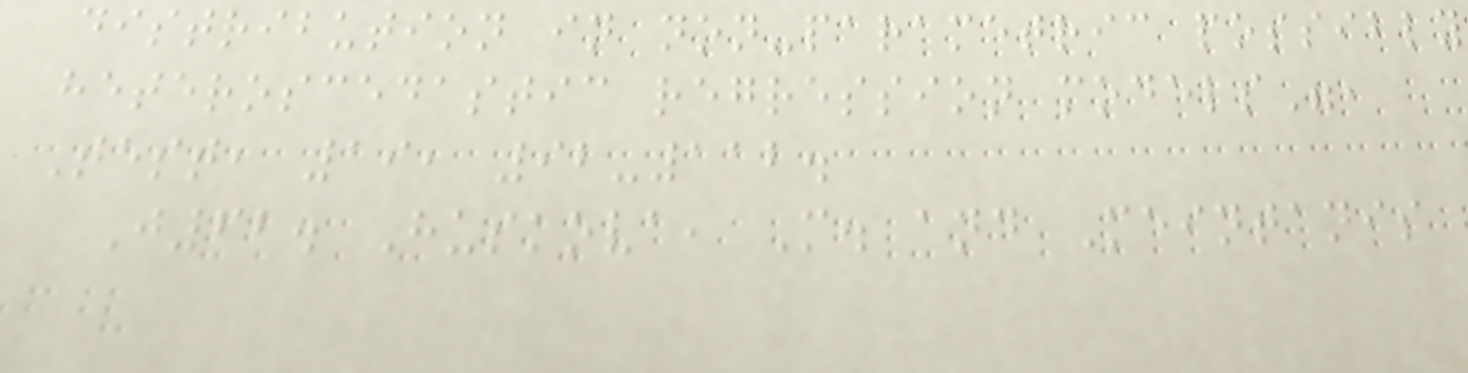distribution in non-parametric possibly
heteroscedastic regression models",
Test, 19, 92-112.
J62. Huskova, M. and Meintanis
